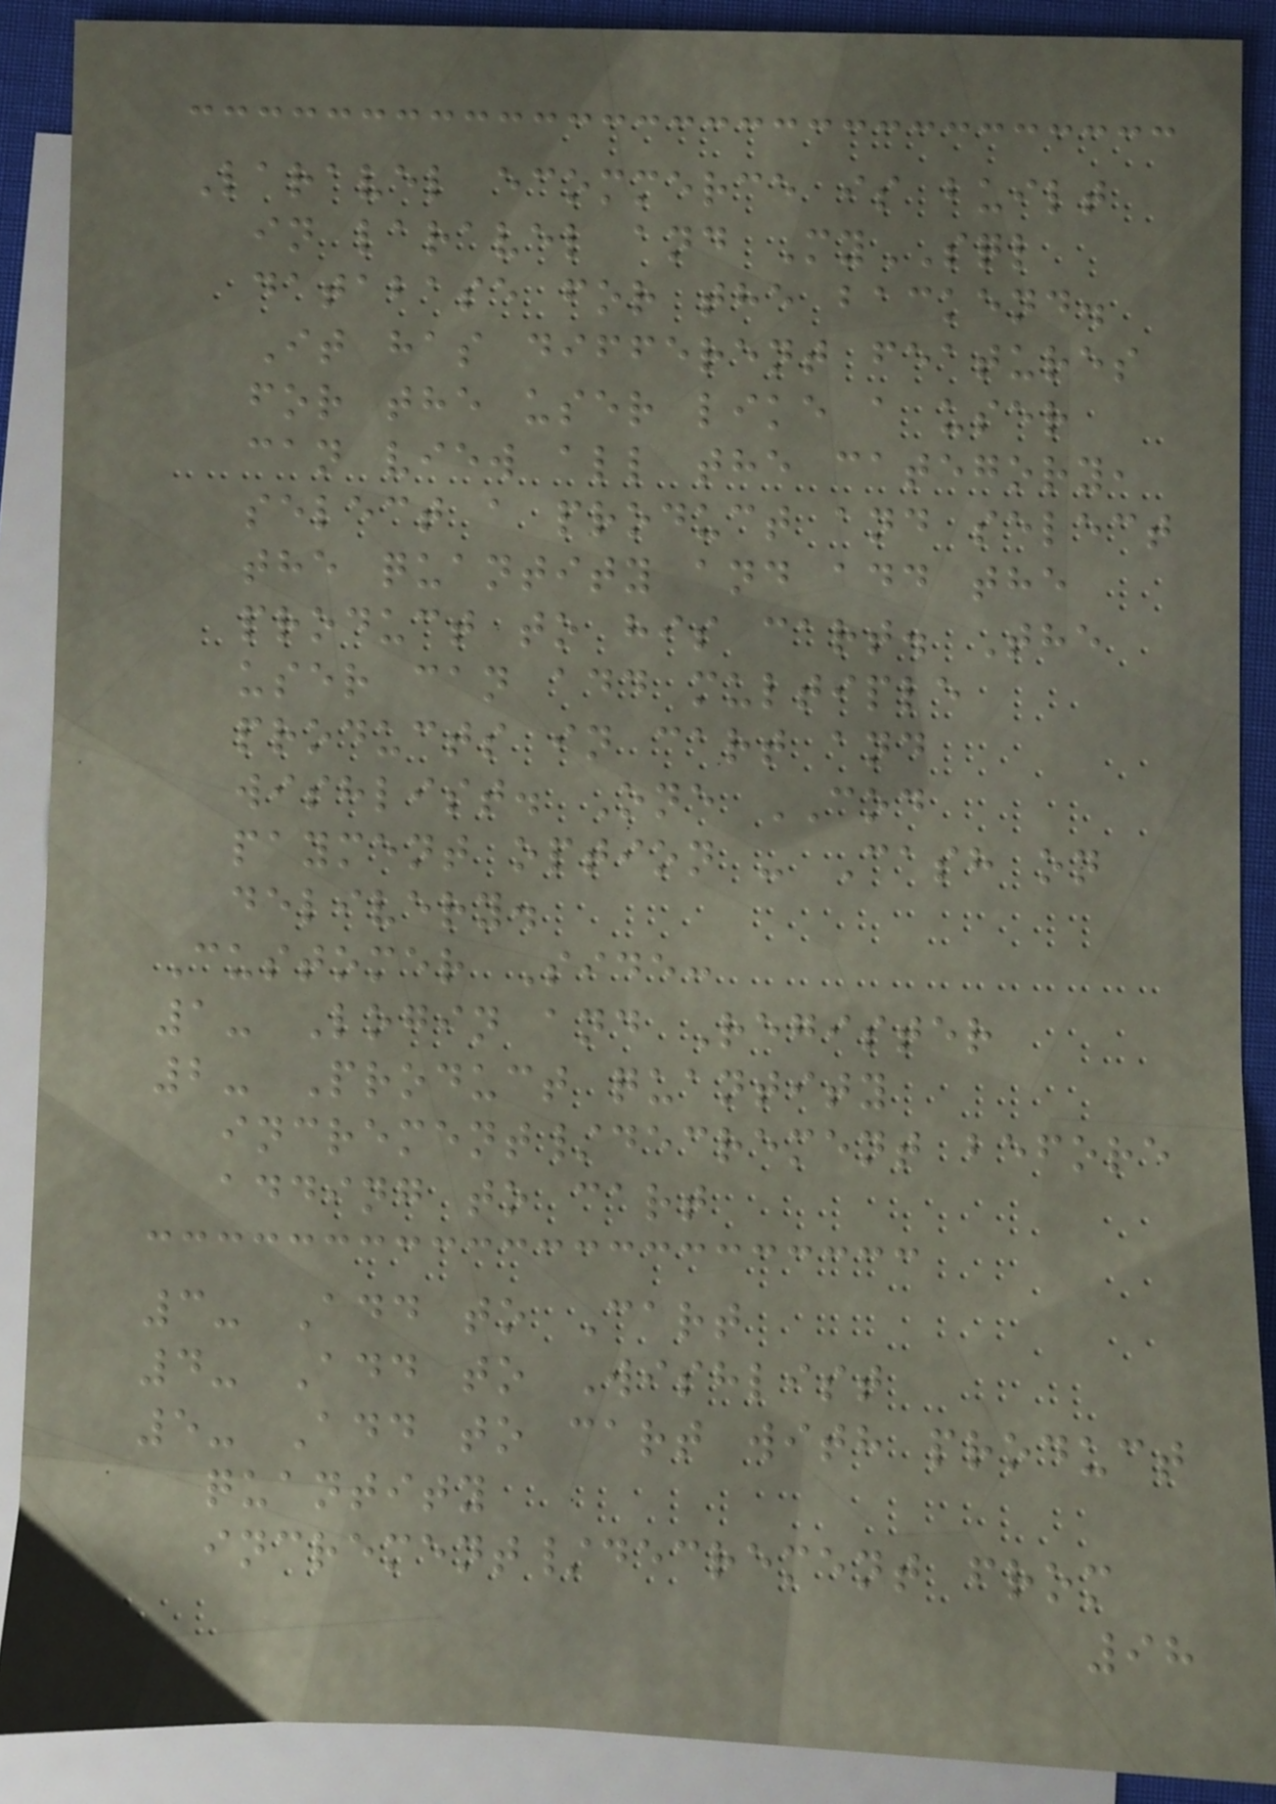Laravel ecommerce is built
in laravel and MySQL
database for the backend.
It has different features
for the user like a user
can view all the category,
select a product and select
the quantity and add the
product to his cart. The
user can add multiple
products in cart and
wishlist. One COD
payment option - Cash on
delivery.
Customer Side:
1- Login and Register
2- Product quantity
increment/decrement before
adding to cart
3- Add to Cart
4- Add to Wishlist
5- Add to cart with product
quantity
increment/decrement from
98
